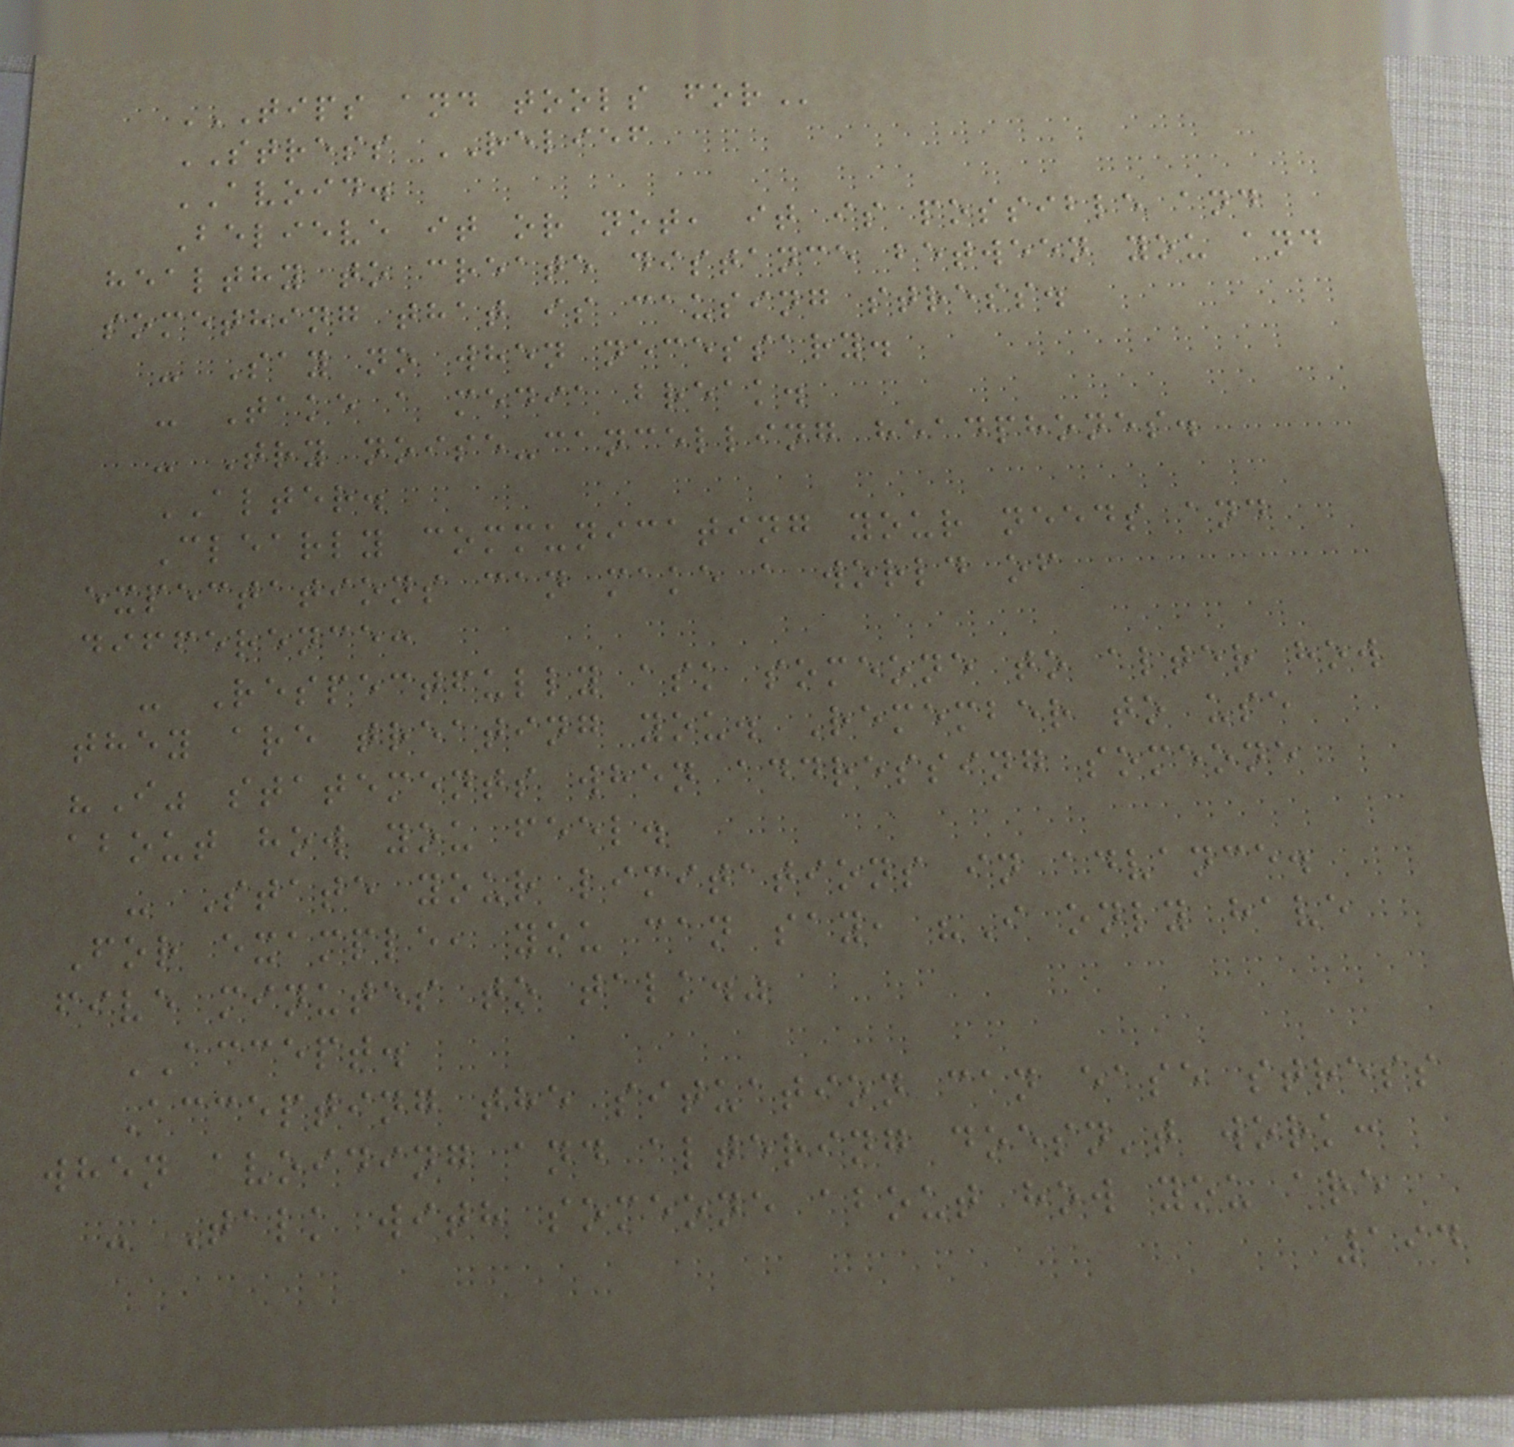TIPS AND TOOLS FOR
STRESS RELIEF
AVOID.
Believe it or not, it is possible and
healthy to create distance between you and
something that is causing stress.
- Say no when necessary.
- Take a media break.
- Try noise-cancelling headphones.
ALTER.
Clearly communicating your needs and
expectations can make a world of
difference:
- Respectfully ask someone to alter how
they are treating you. Remember to use
"I" statements when addressing someone
about how you feel.
- State your limitations in advance.
For example, you can say, "I only have
five minutes to talk."
ACCEPT.
Accepting the situation can ease stress
when avoiding and altering doesn't work:
- Talk with someone about how you are
194
